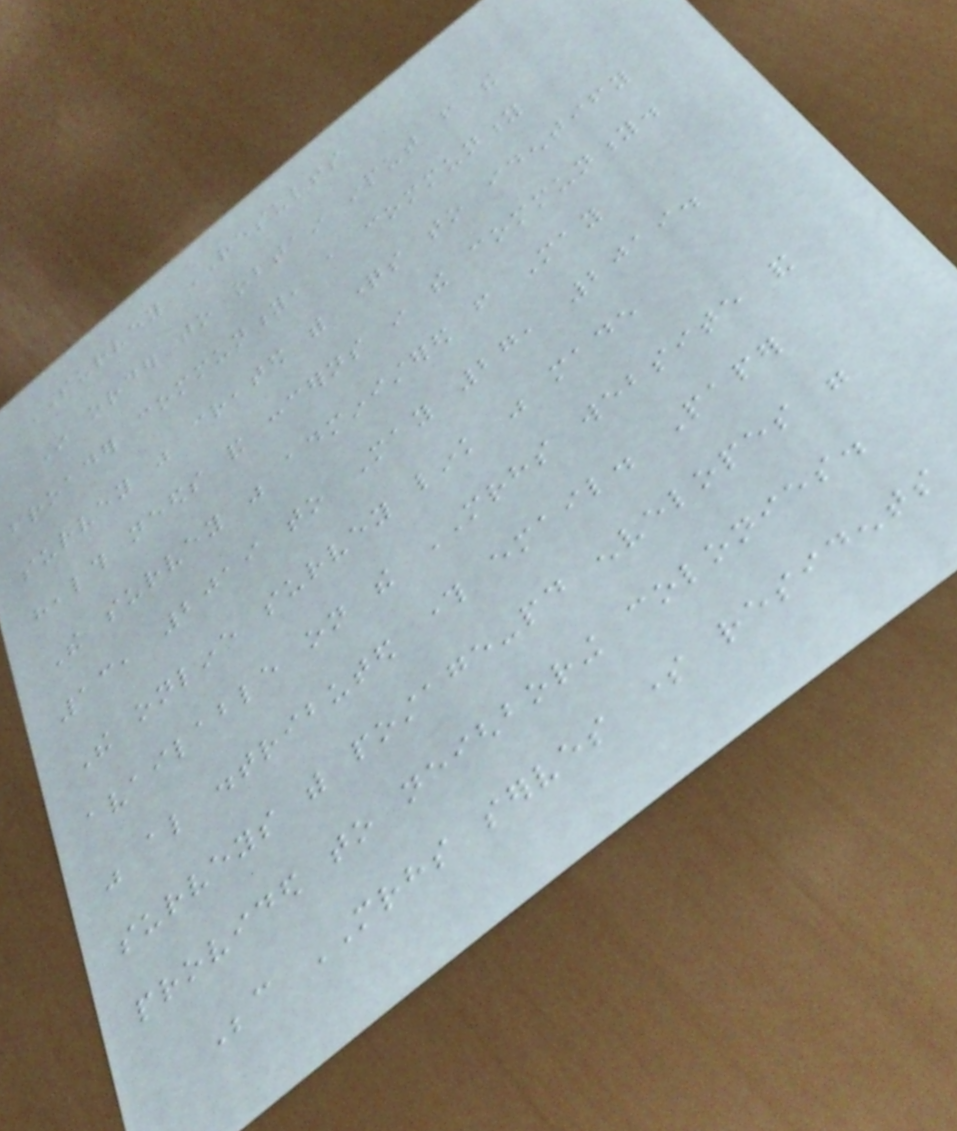SURVEY RESULTS
In order to obtain input from the
broader community, a community
survey was created with questions to identify
health needs and concerns in the community.
The survey was administered from May
13, 2019 to May 27, 2019.
The online survey link was made
available on the MRHS website and
was also distributed through email. Paper
surveys with postage-paid envelopes were
provided to neighboring colonies.
Because MRHS serves some residents
